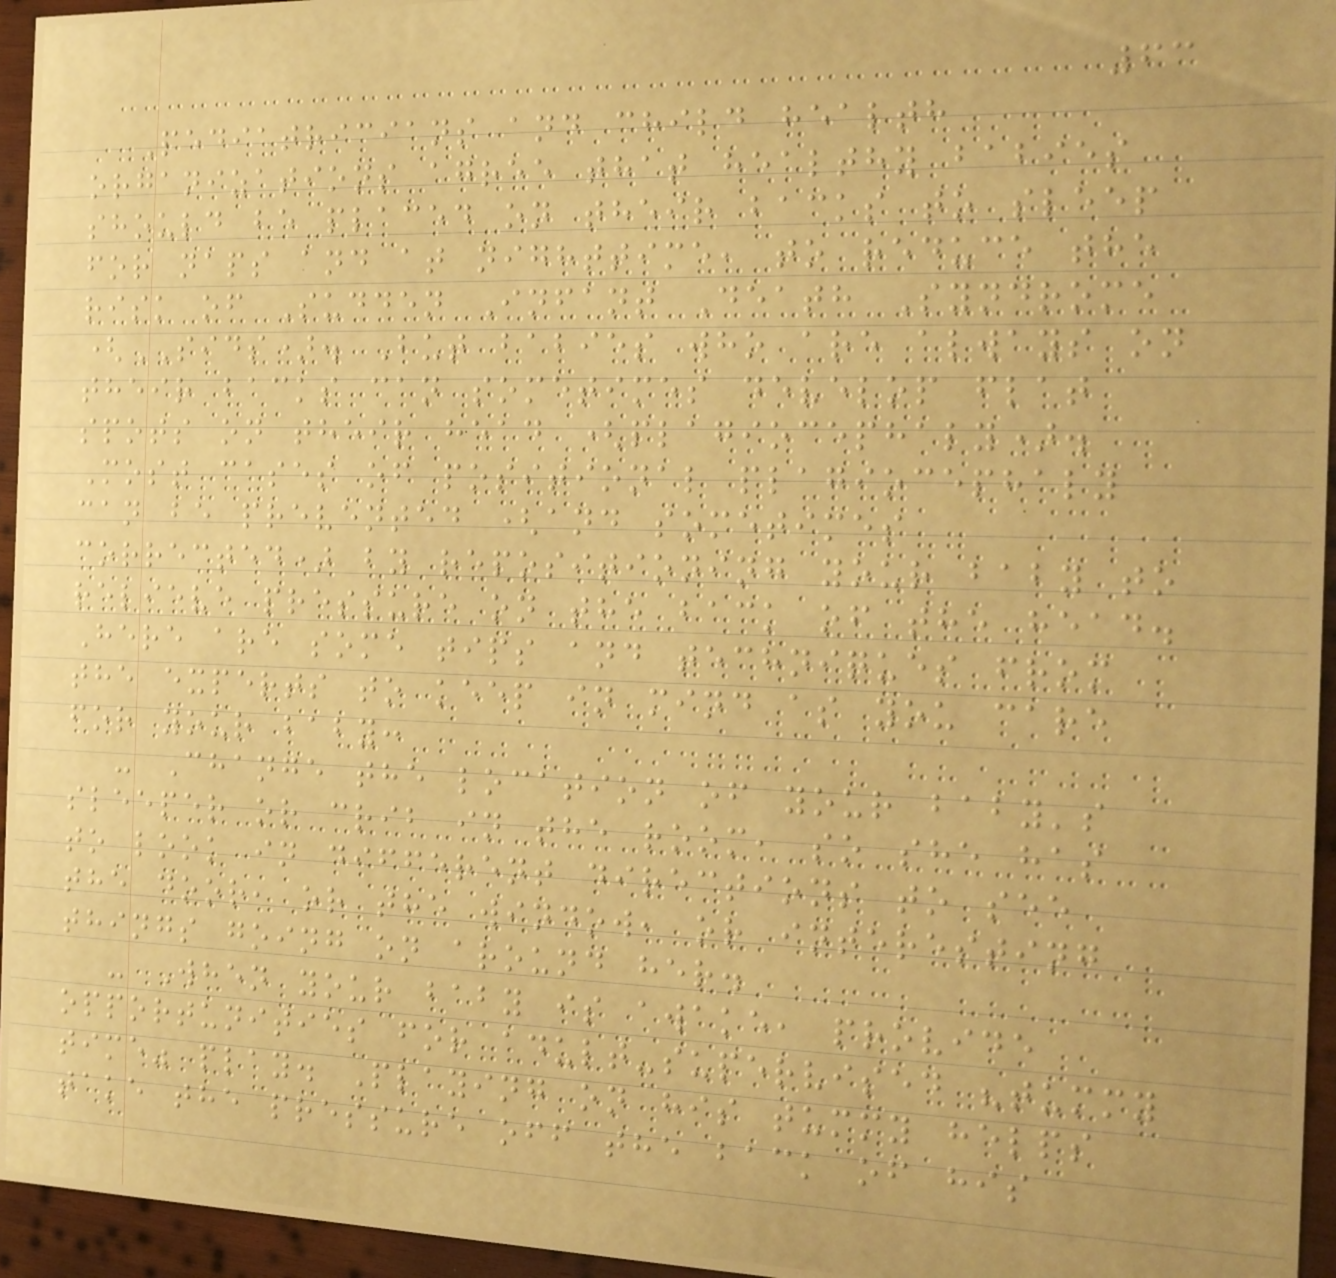63
Pediatricians and child health
organizations agree that healthy babies
should be placed on their backs to sleep
for naps and at nighttime, to reduce the
risk of Sudden Infant Death Syndrome
(SIDS). But babies who are always on
their backs can sometimes develop flat
spots on their head (plagiocephaly).
Most cases of positional plagiocephaly
can be prevented (and sometimes
corrected) by repositioning your baby to
relieve pressure on the back of the head.
Here are some tips and techniques from
the experts to keep in mind as you care
for your baby:
- Change the location of your baby's
sleeper or crib in the room, so she has
to look in different directions to see
the door, or the window, or interesting
things going on around her.
- When your baby is awake, provide
opportunities for adult-supervised "tummy
time" play. Playing on his tummy helps
take the pressure off the back of his
